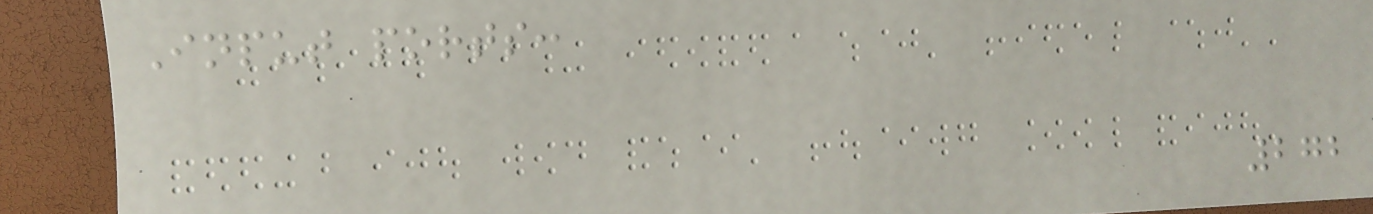Input ports:
272
